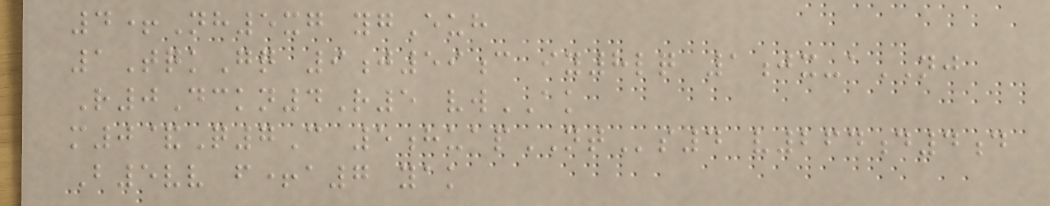4+Nh5xg ygEuh
1TqkGq 9j59c iy8lq 1jx-aNJ
R0Dckn4R5 vwAK
m0&Q7C 5huapNTs4 v264d4d
B5vv f+a7 yak
